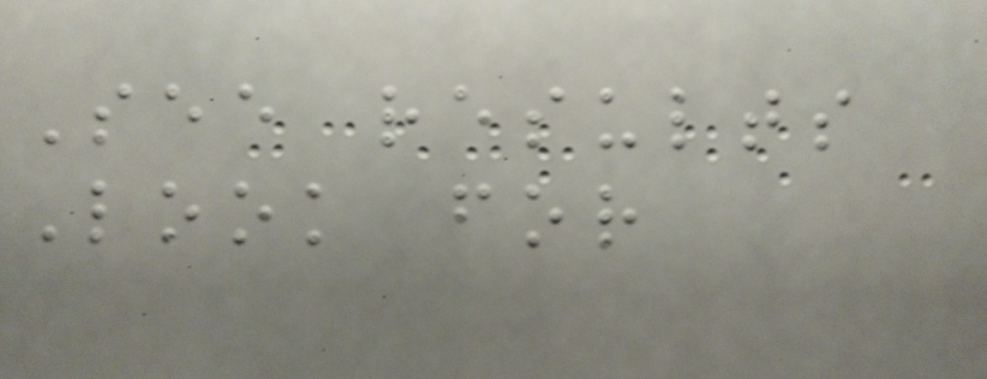See results
Look for
